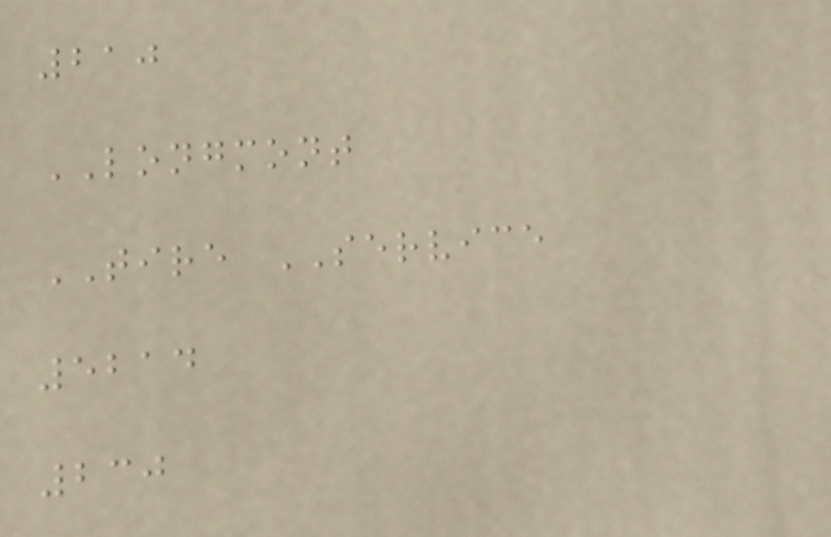210
LONGMONT
TIRE SERVICE
5214
230
